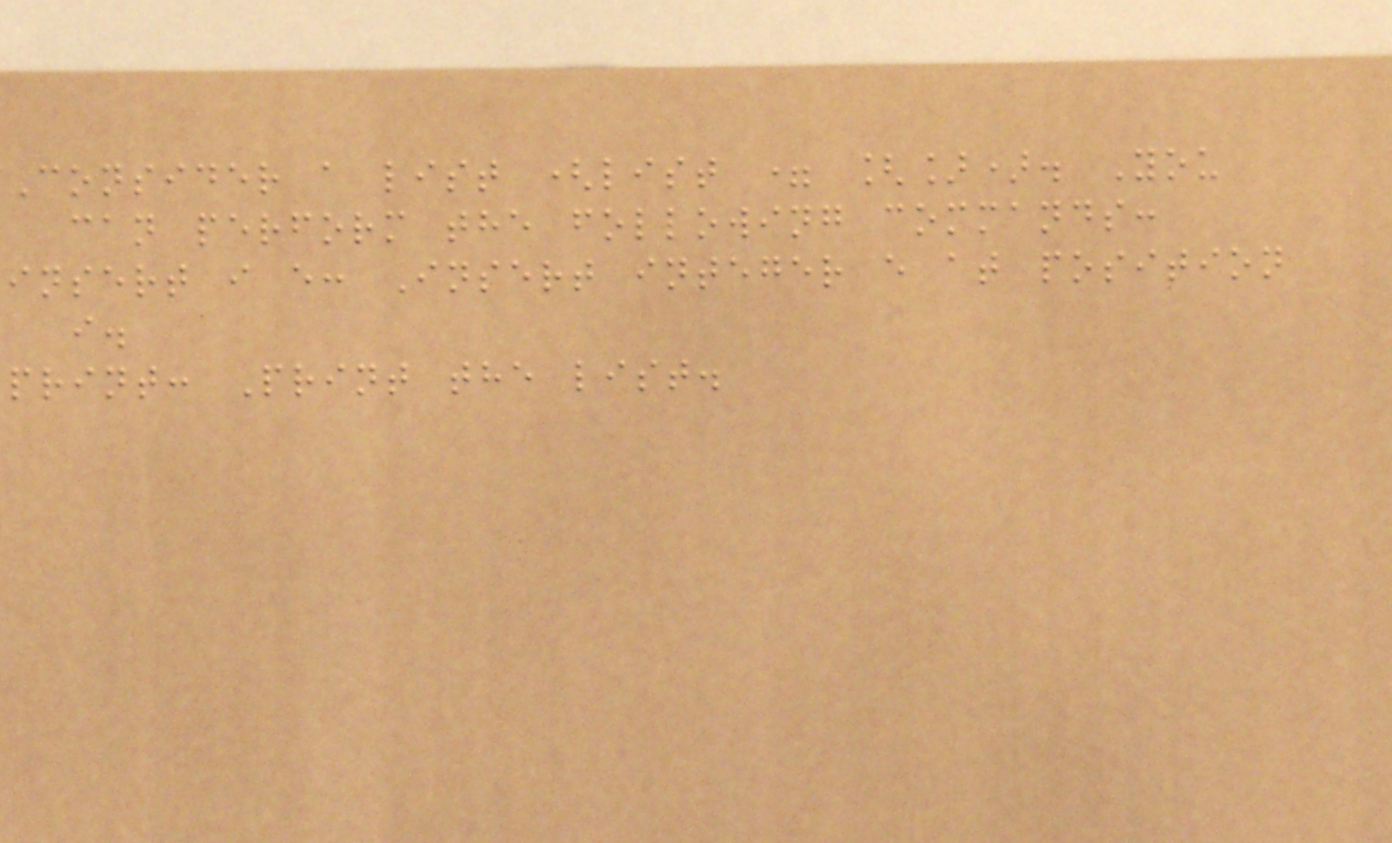Consider a list (list = []). You
can perform the following commands:
insert i e: Insert integer e at position
i.
print: Print the list.
